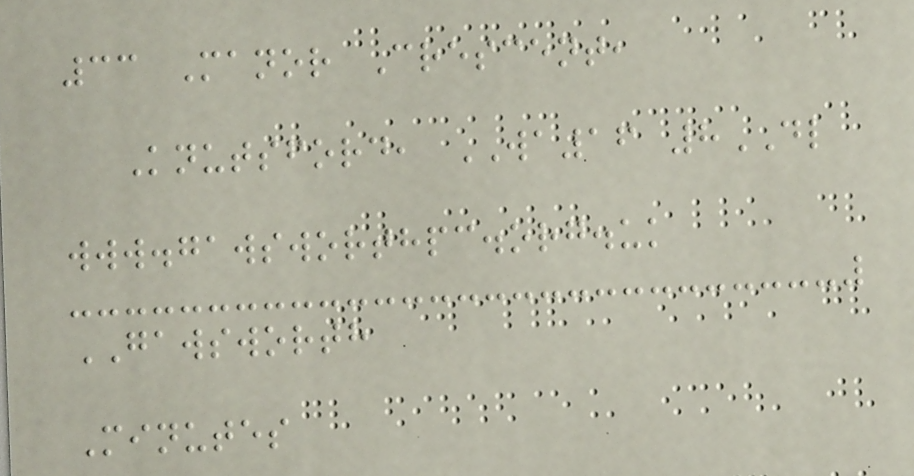33 Manor Crescent,
Knutsford, WA16 8DL
www.gawsworthpc.org.uk
GAWSWORTH
Minutes
